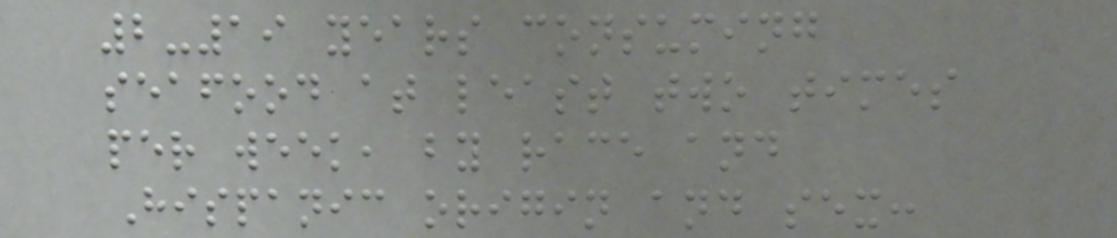2-19 years consuming
seafood at least two times
per week, by race and
Hispanic origin and sex:
